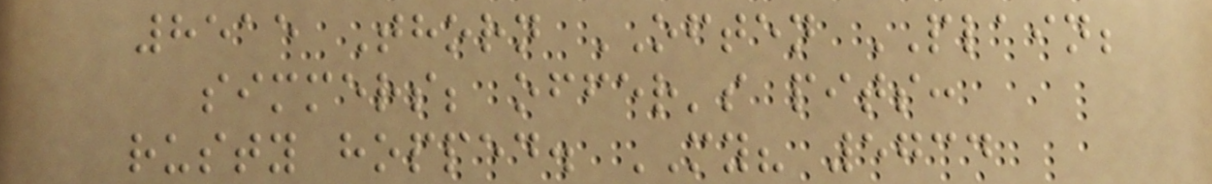8515 Thorn OFTEN PLAIN;
simmers; offer's pits:
rusty hopped. MY? 5734
